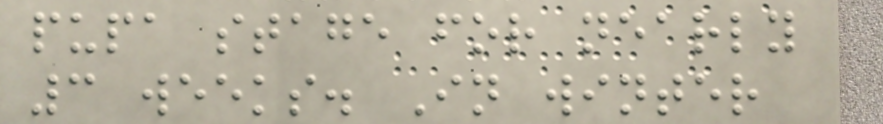pupa stage for nearly
3 weeks. In winter
